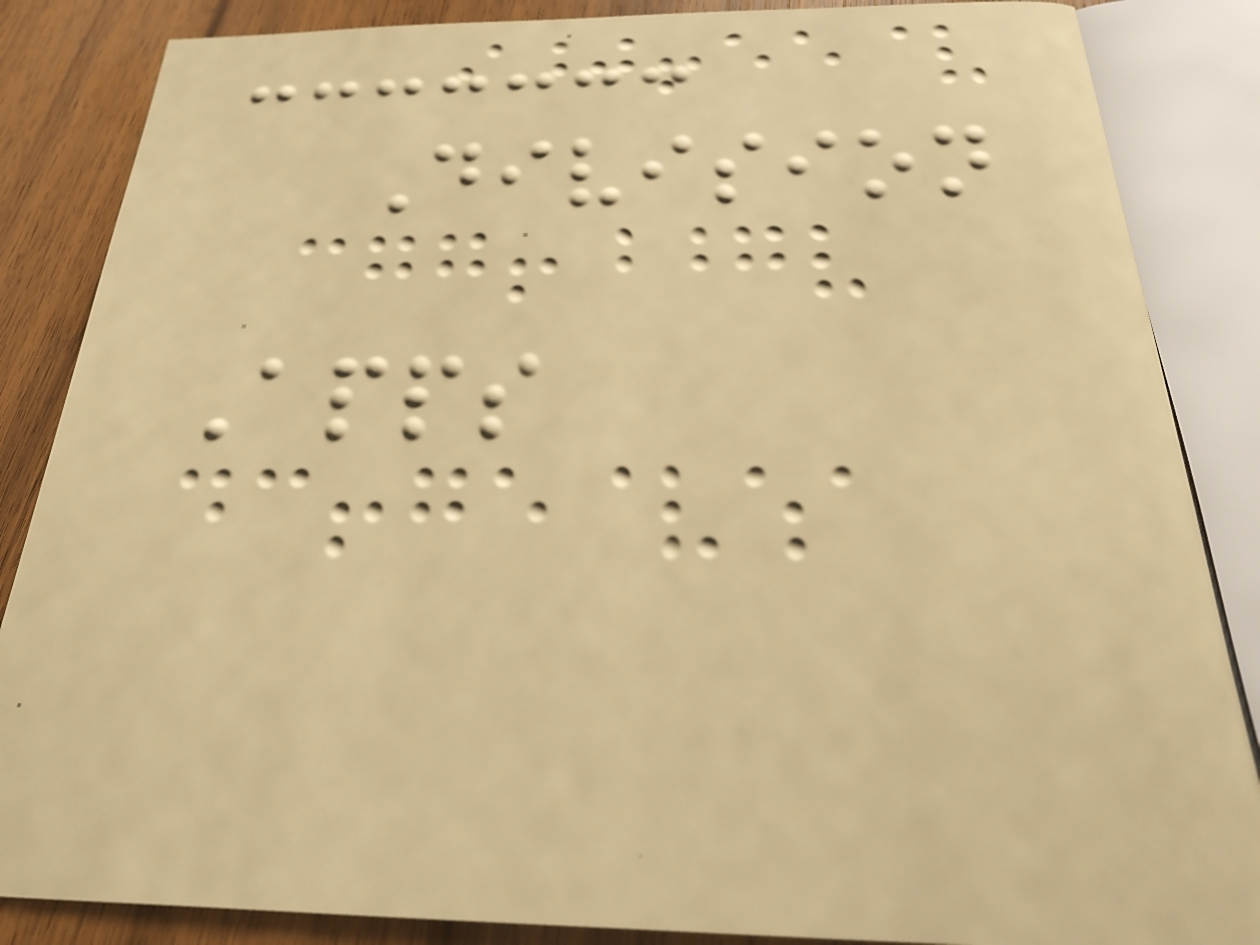Division
Apps
